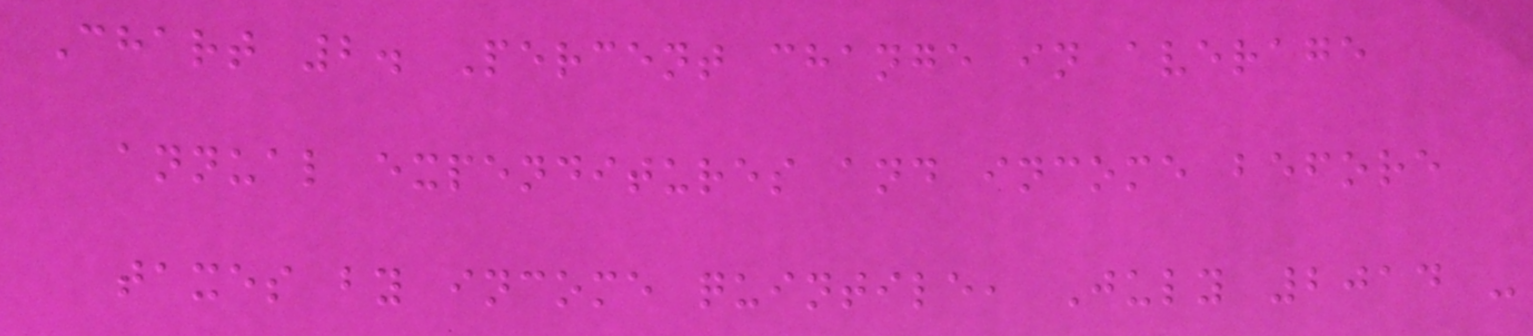Chart 2. Percent change in average
annual expenditures and income before
taxes by income quintile, July 2014 -
